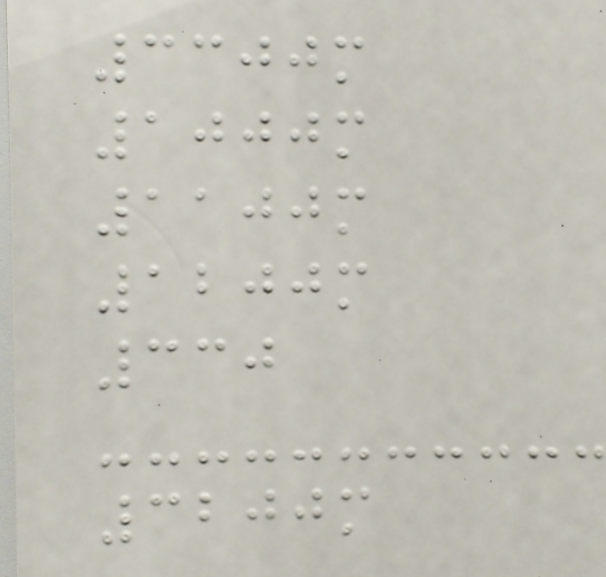3300m
1000m
1100m
1200m
330
3200m
